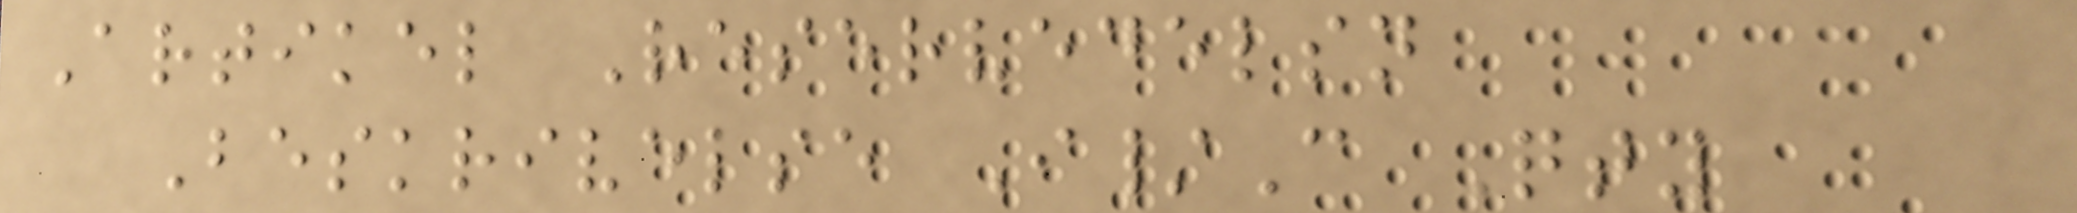Artikel Reservedelsn
Beskrivelse I/C Qty
